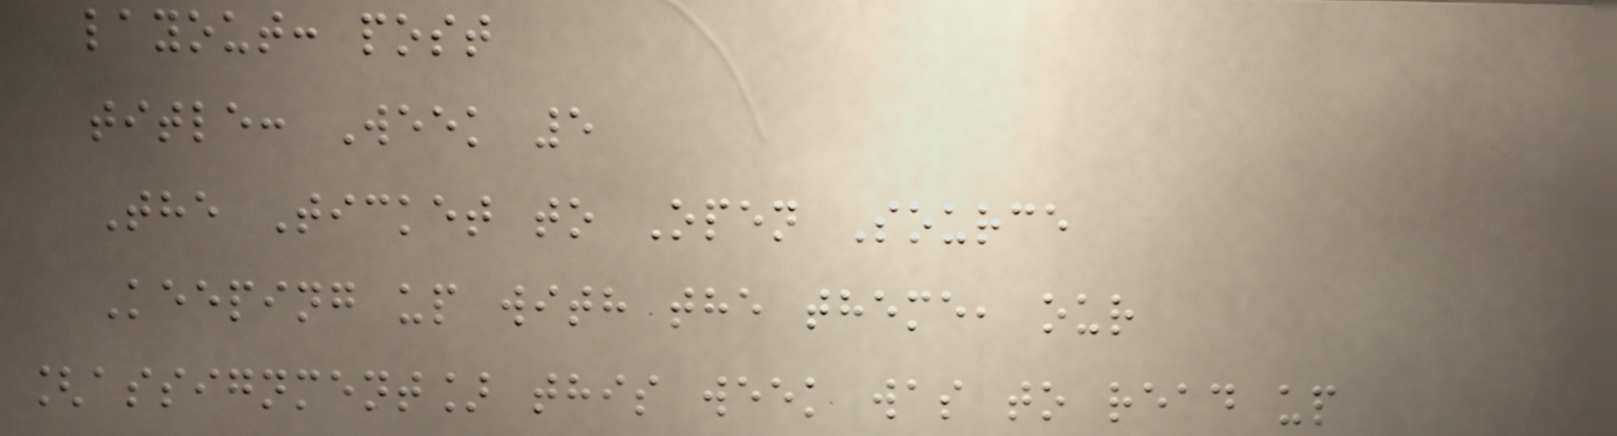layout: post
title: Week 5
The Ticket to Open Source
Keeping up with the theme, our
[assignment] this week was to read up
